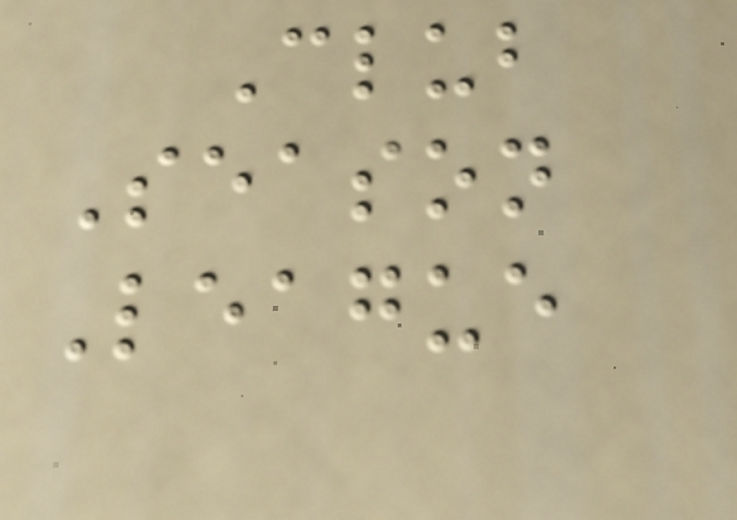Club
Season
League
